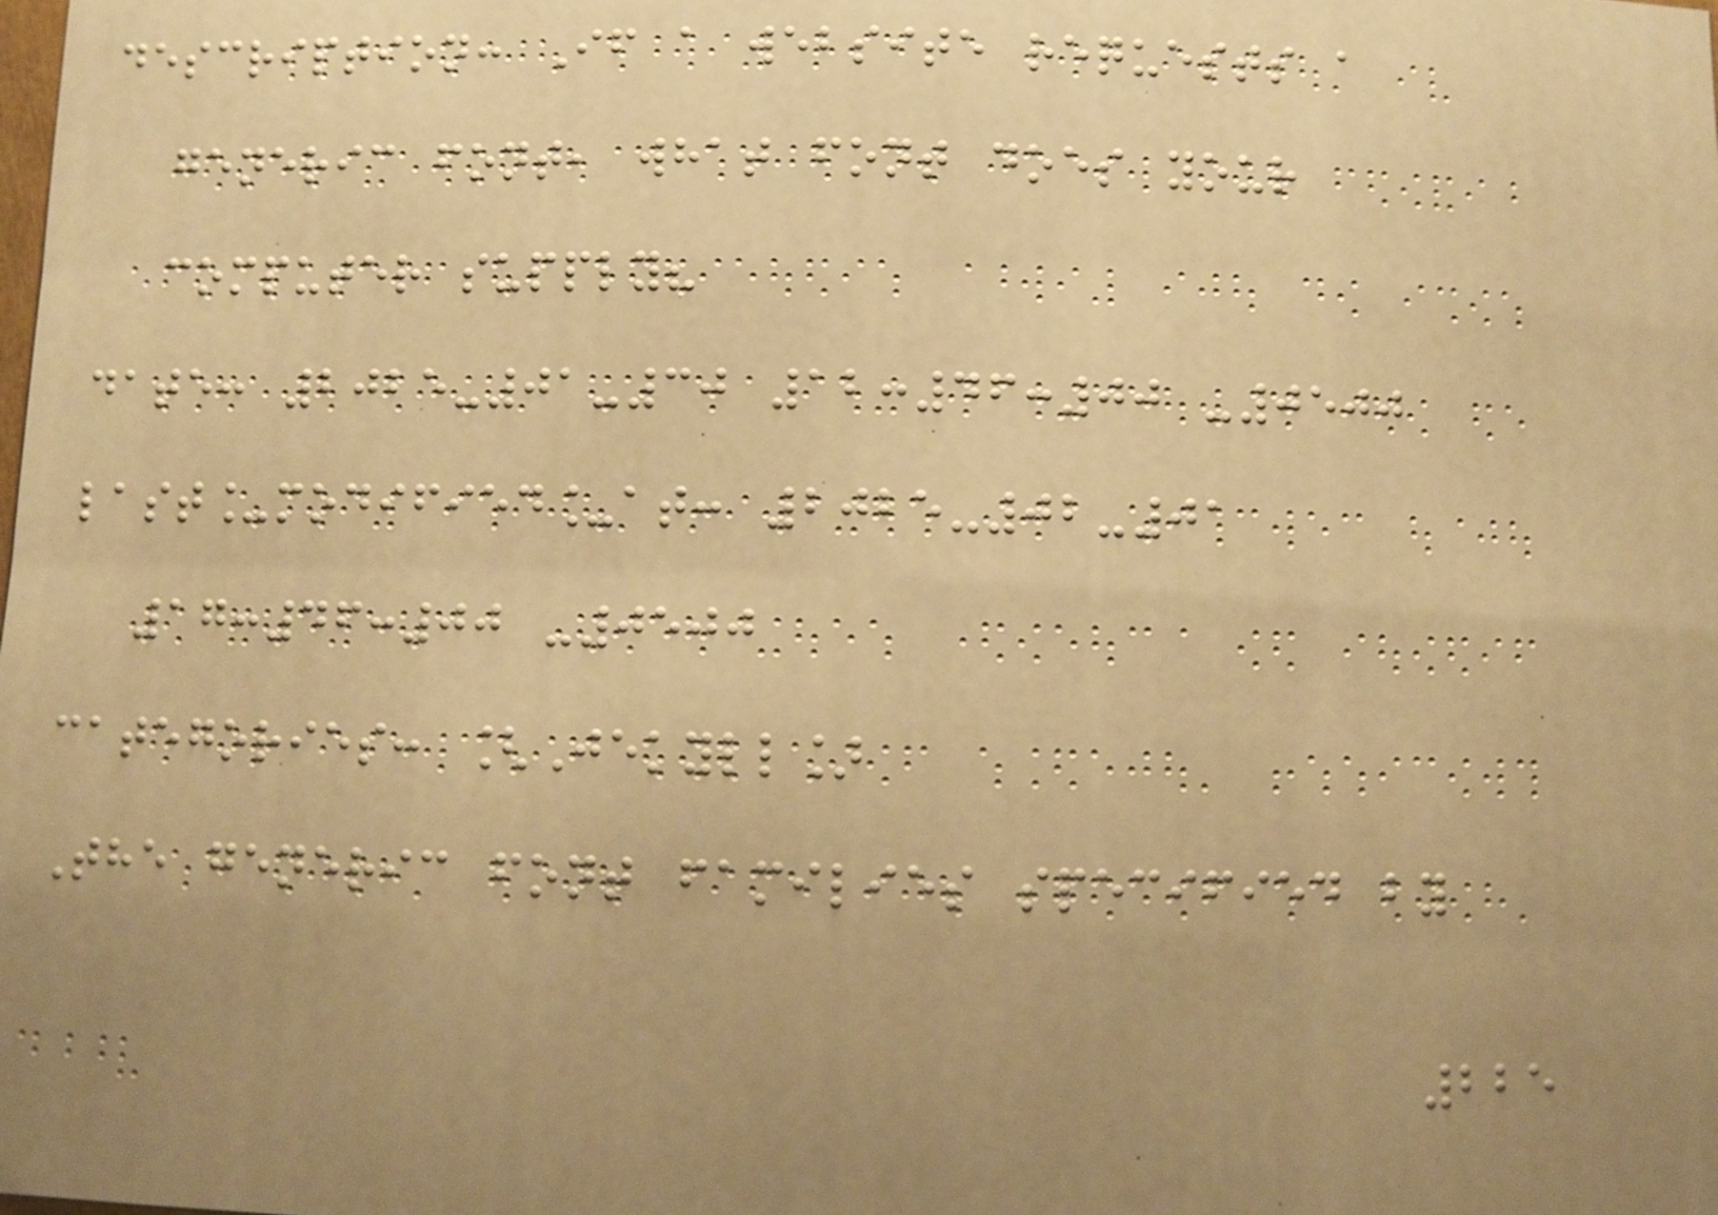description: If a website requests a
generic font, what font does your
computer supply?
date: 2025-01-30 12:46:00 -0500
last_modified_at: 2025-02-01
17:46:00 -0500
categories: [Jekyll]
The generic font families specified by
225
